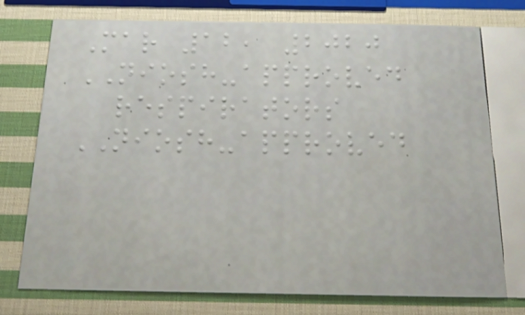Mar 12, 2020
NIOSH-approved
respirators
NIOSH-approved
